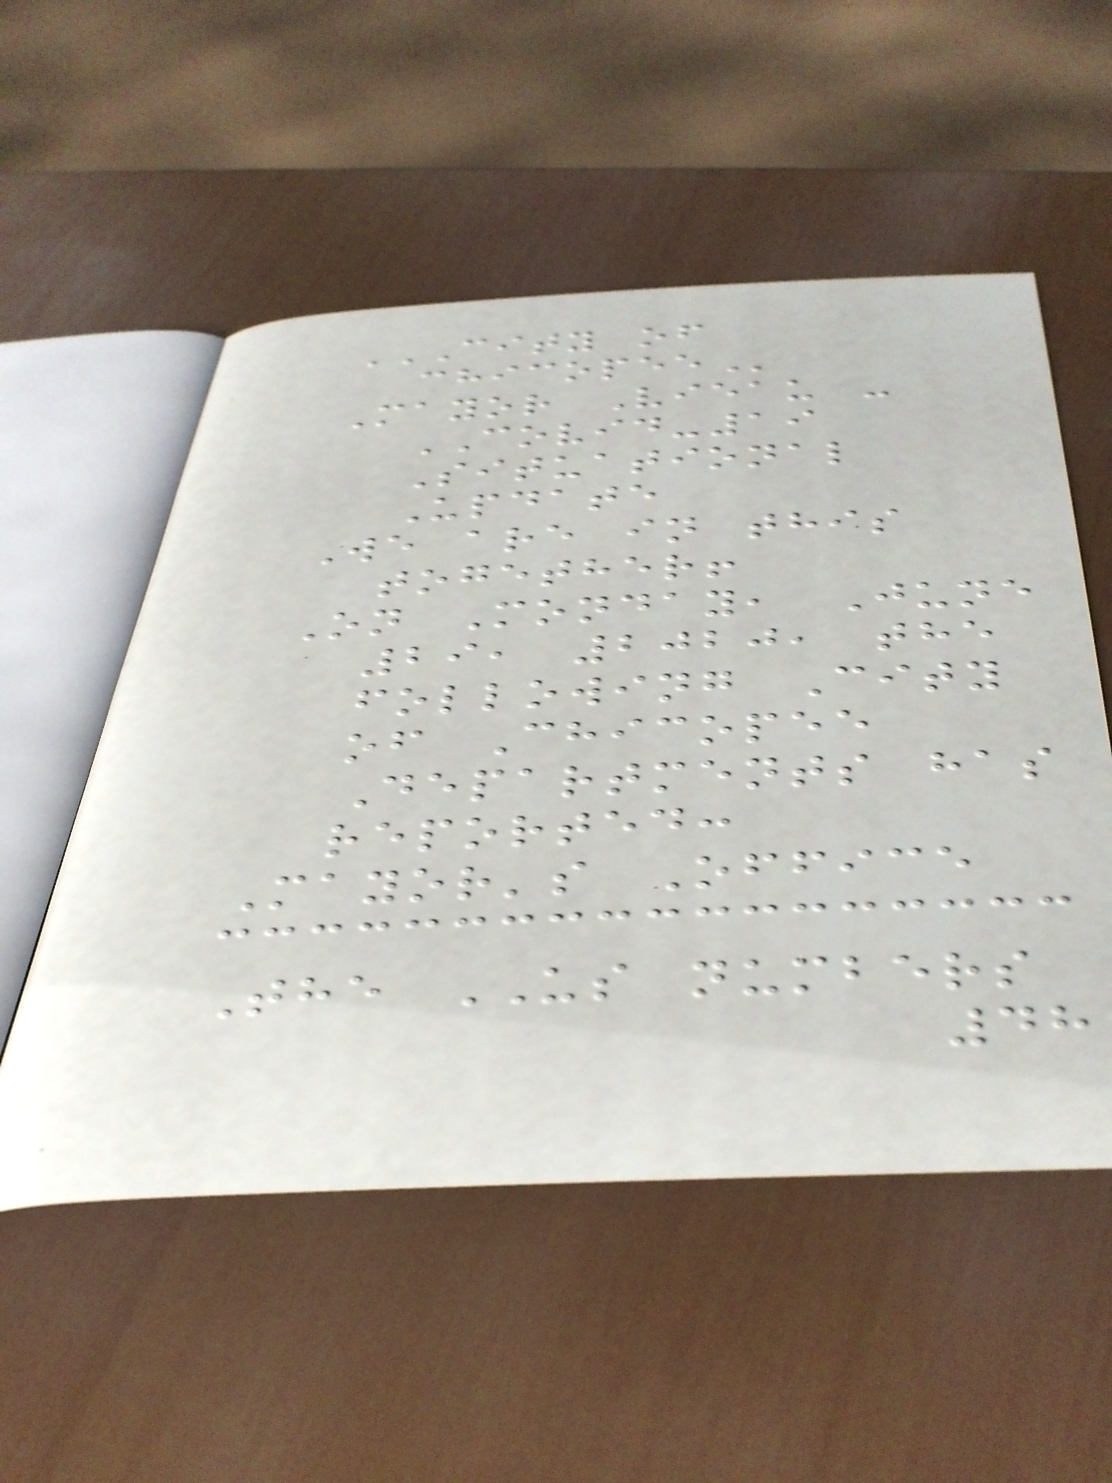CITY OF
CHICOPEE
Mayor Vieau -
COVID-19
Situational
Update
We are in this
together!
On Monday, June
29, 2020, the
following City
of Chicopee
Departments has
reported:
Mayor's Office
The US numbers
48
